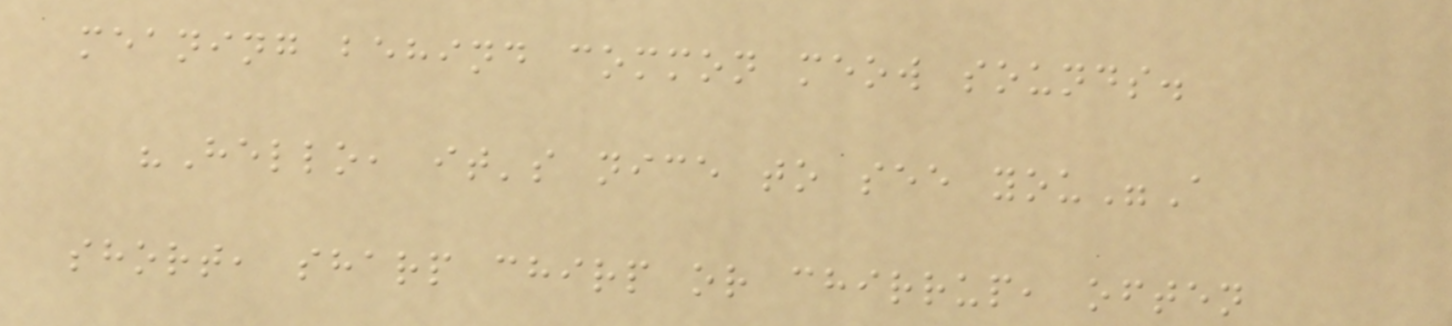meaning behind common meow sounds.
"Hello, it's nice to see you"A
short, sharp chirp or chirrup, often
